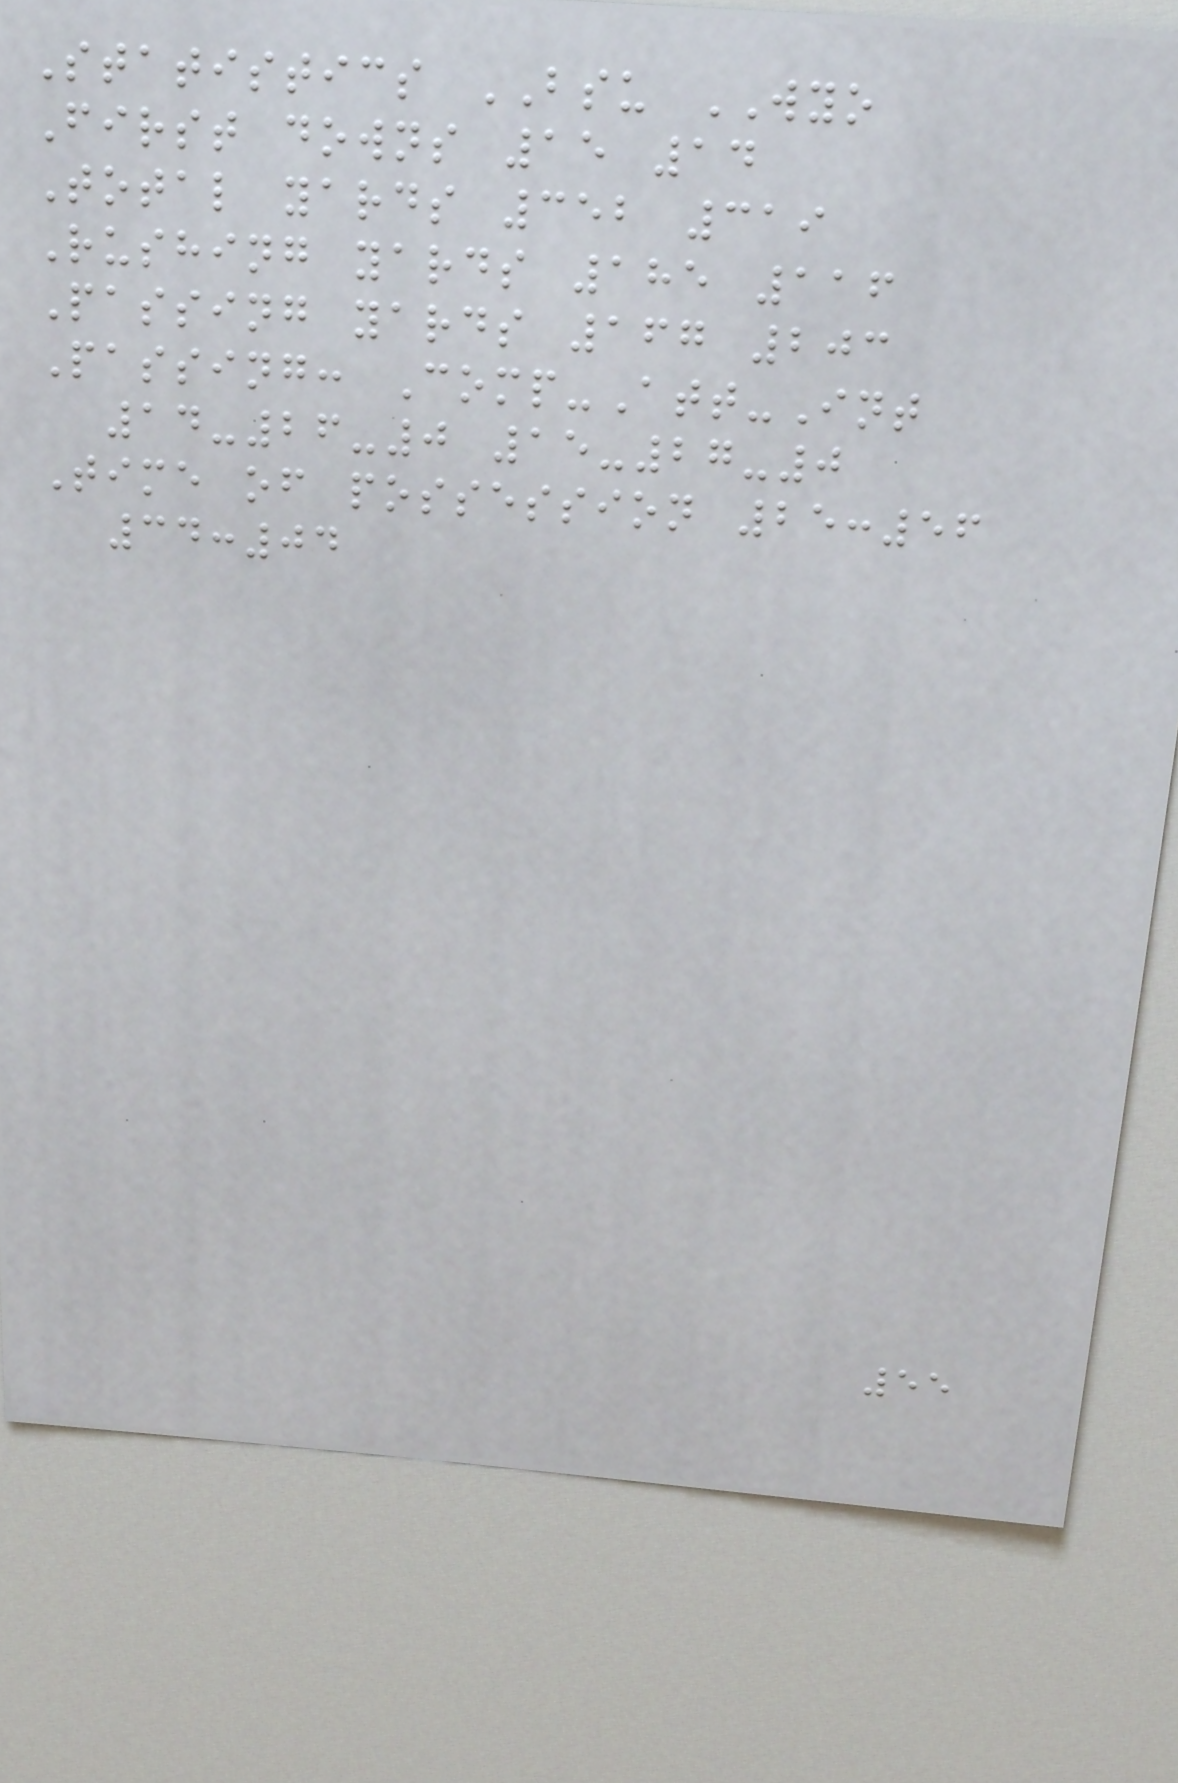Statistics BSU WYO
First downs 15 14
Total yards 352 319
Rushing yards 185 116
Passing yards 167 203
Passing: Comp-Att-Int
14-26-0 15-27-0
Time of possession 25:56
34:04
55
